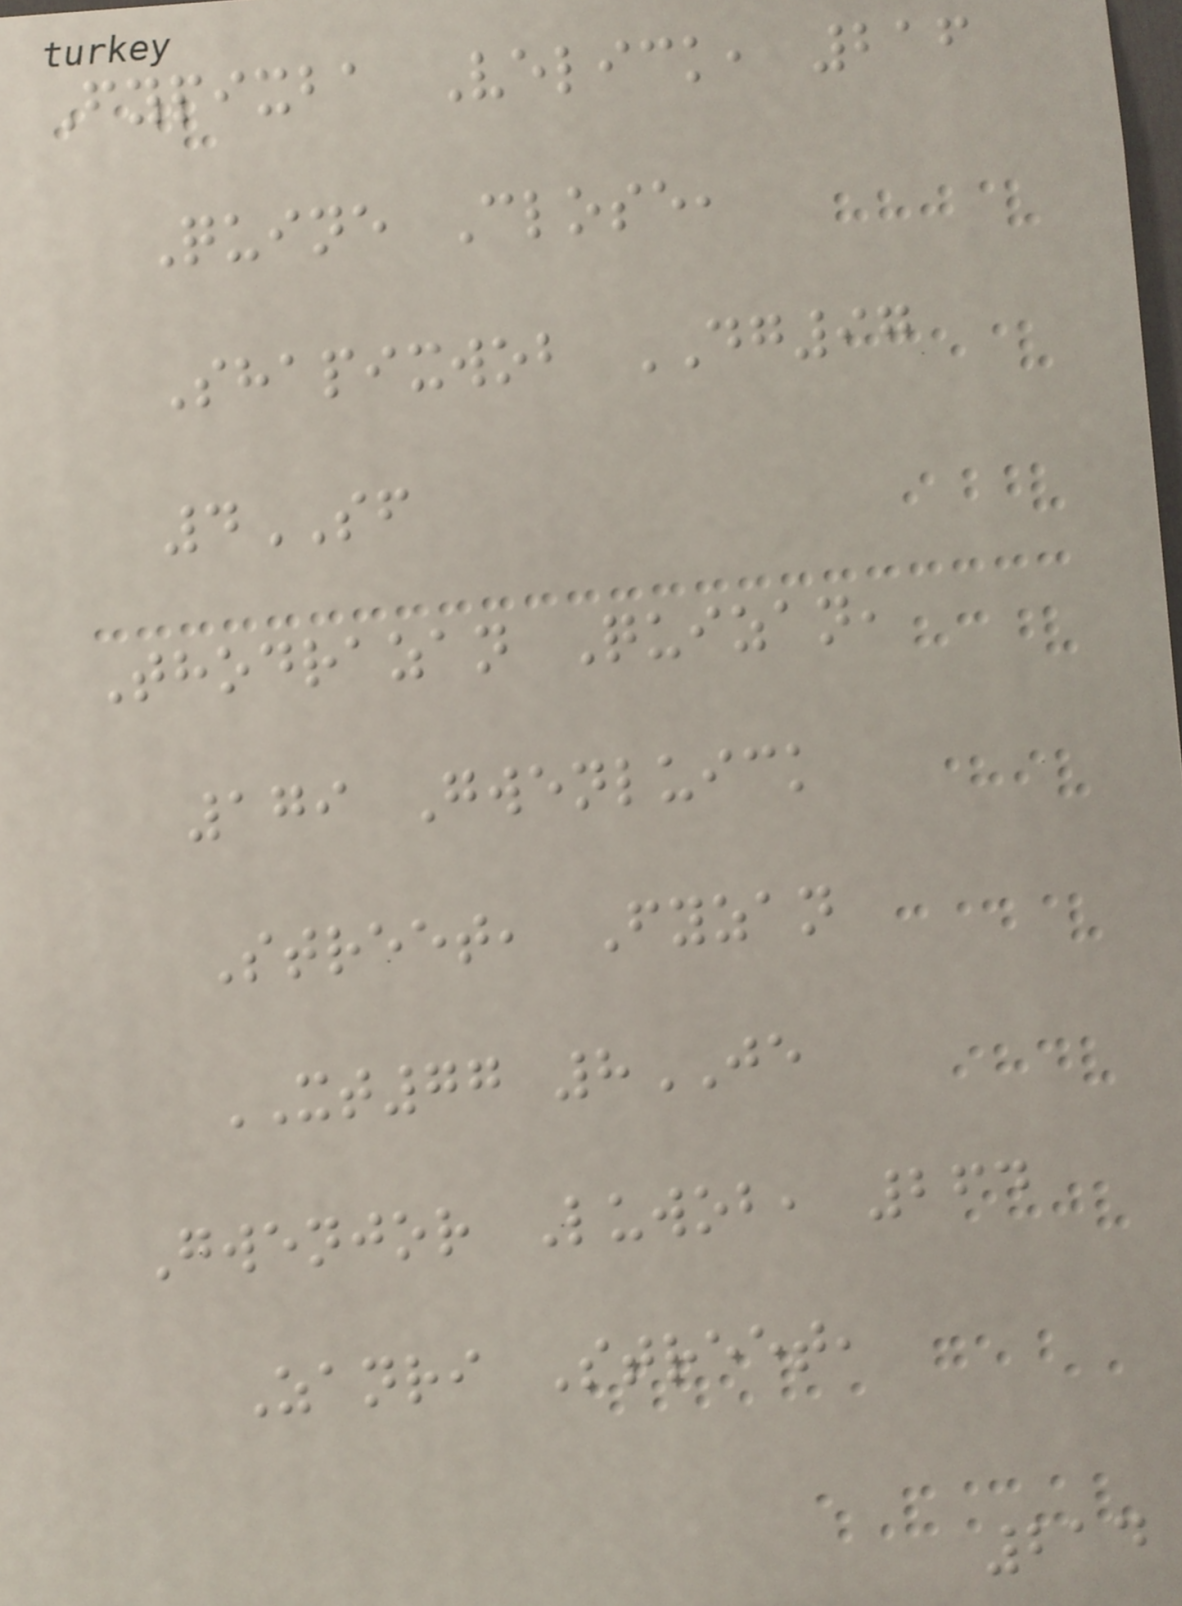Fypixba Velick, 216
Quine Close,
Shapixwob DG97
4SF
Thodrazan Quizan,
179 Gwenluick
Street, Fyzan
XT77 8JE
Gwenjor Luwob, 264
Zanri Street,
214
